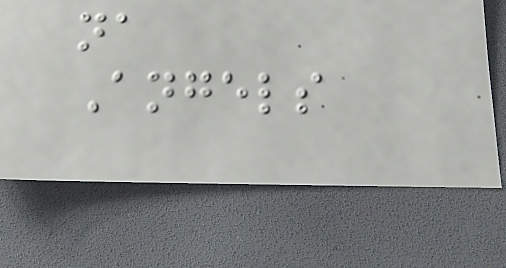na
Angels
